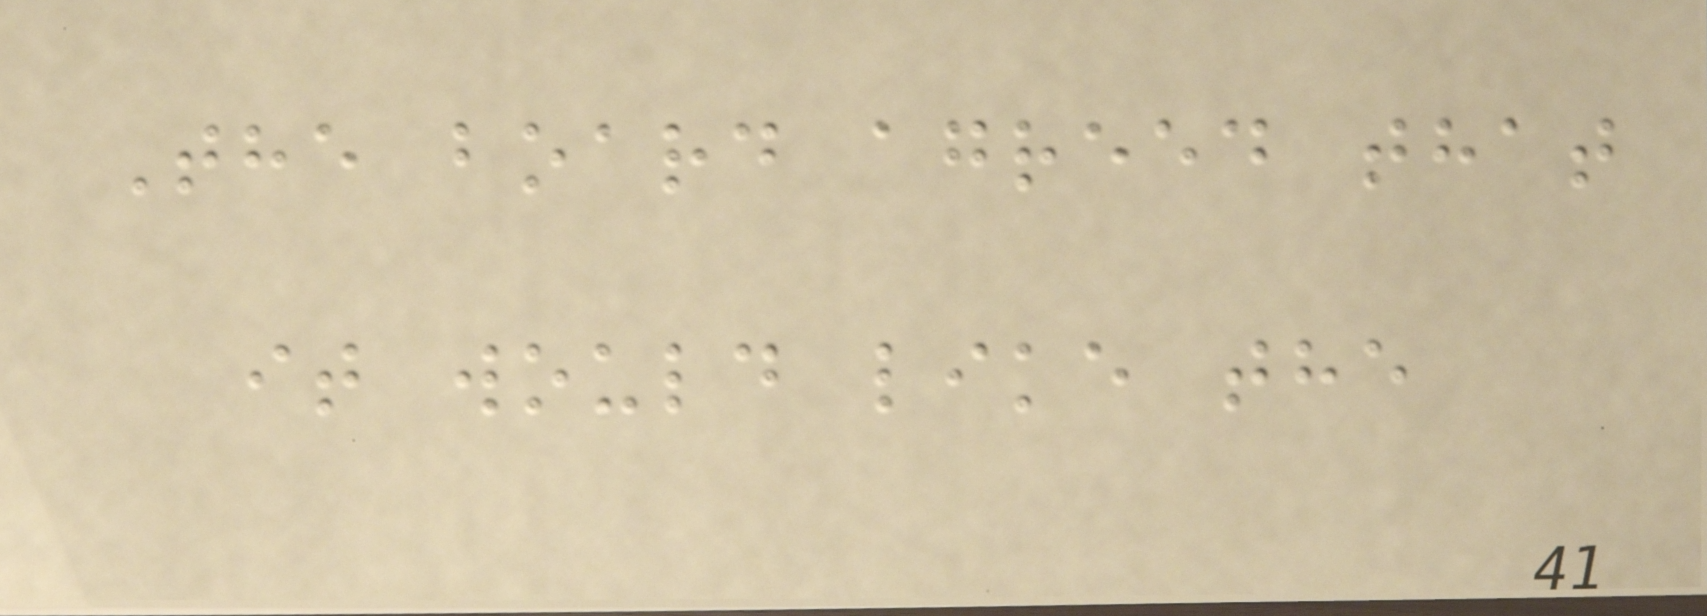The board agreed that
it would like the
